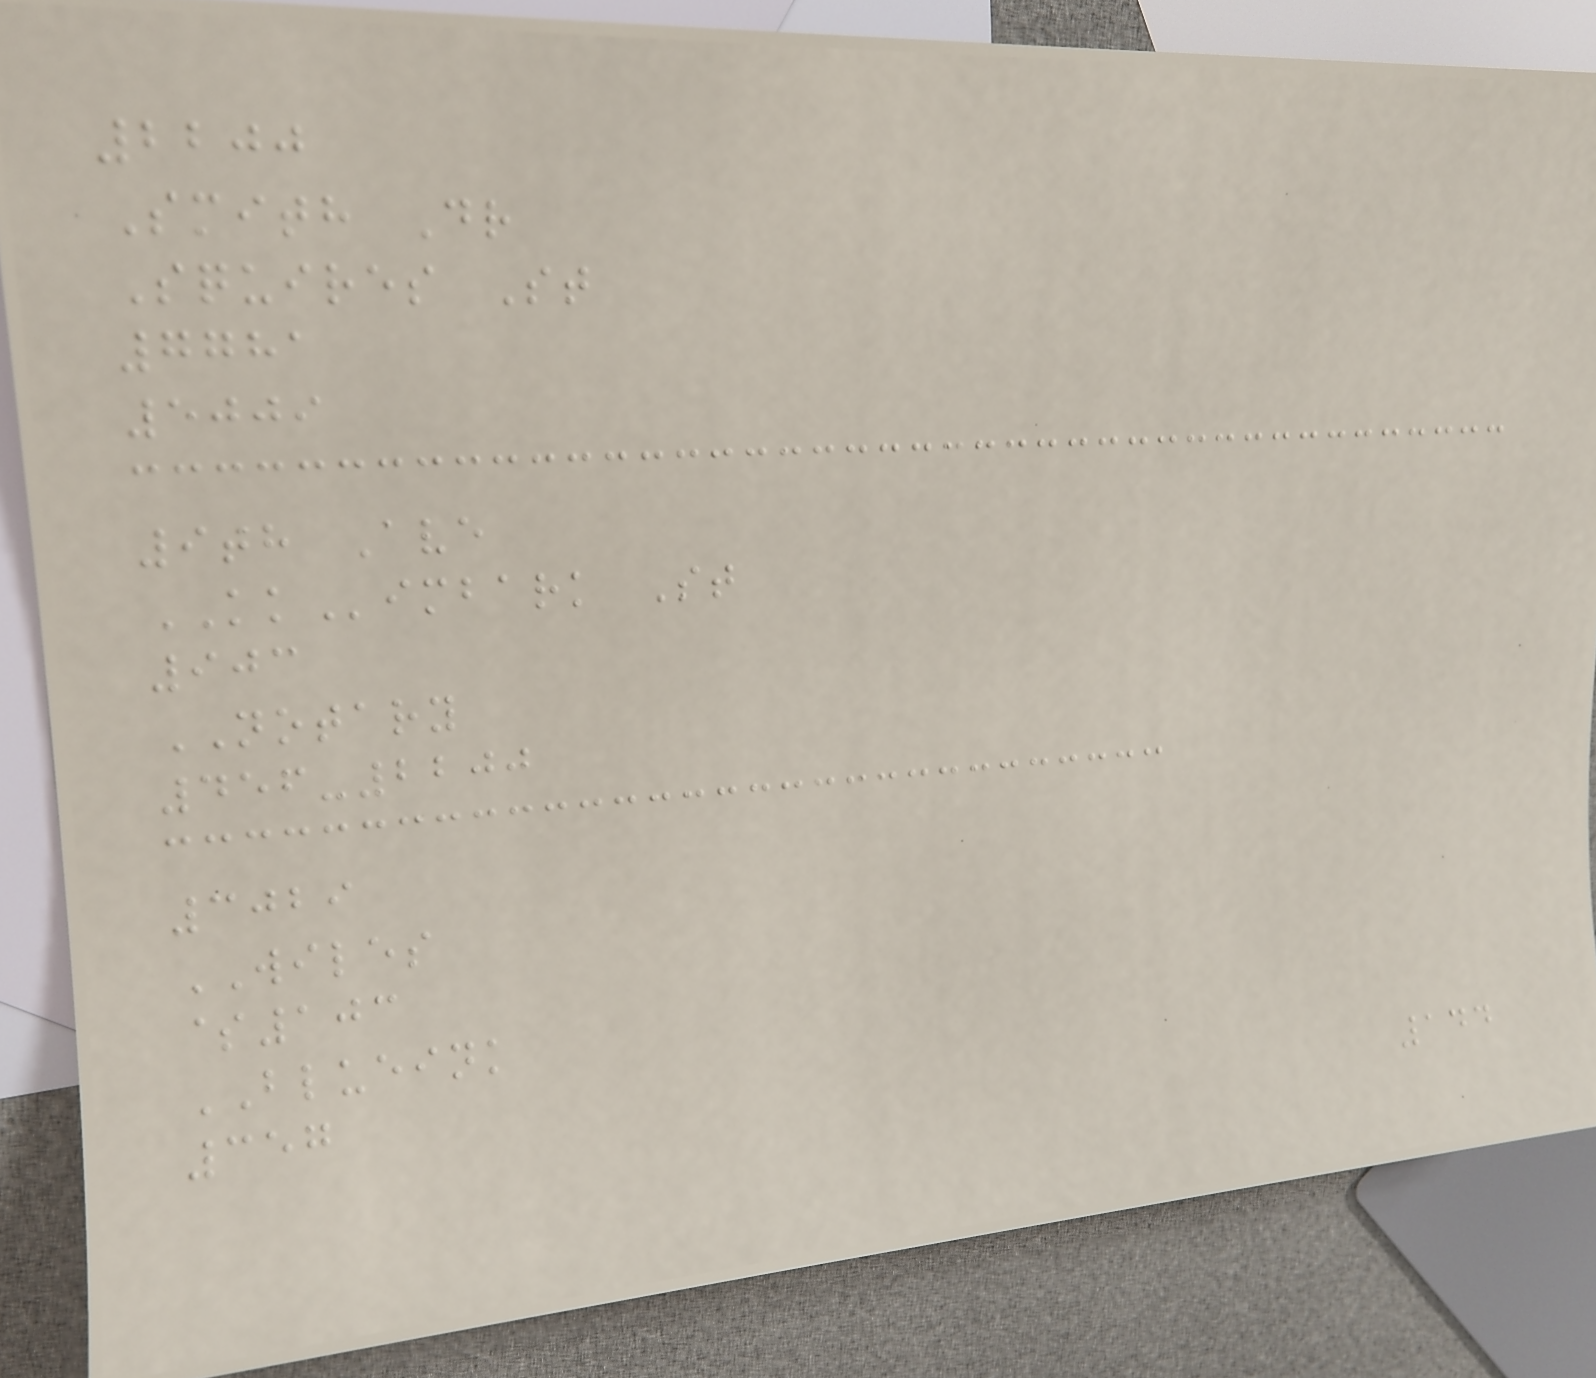2200
Smith Dr
Squires St
7781
5009
9th Ave
KKimbark St
903
NOTARY
456-2200
3029
WILES
$103
BLUEINK
357
144
